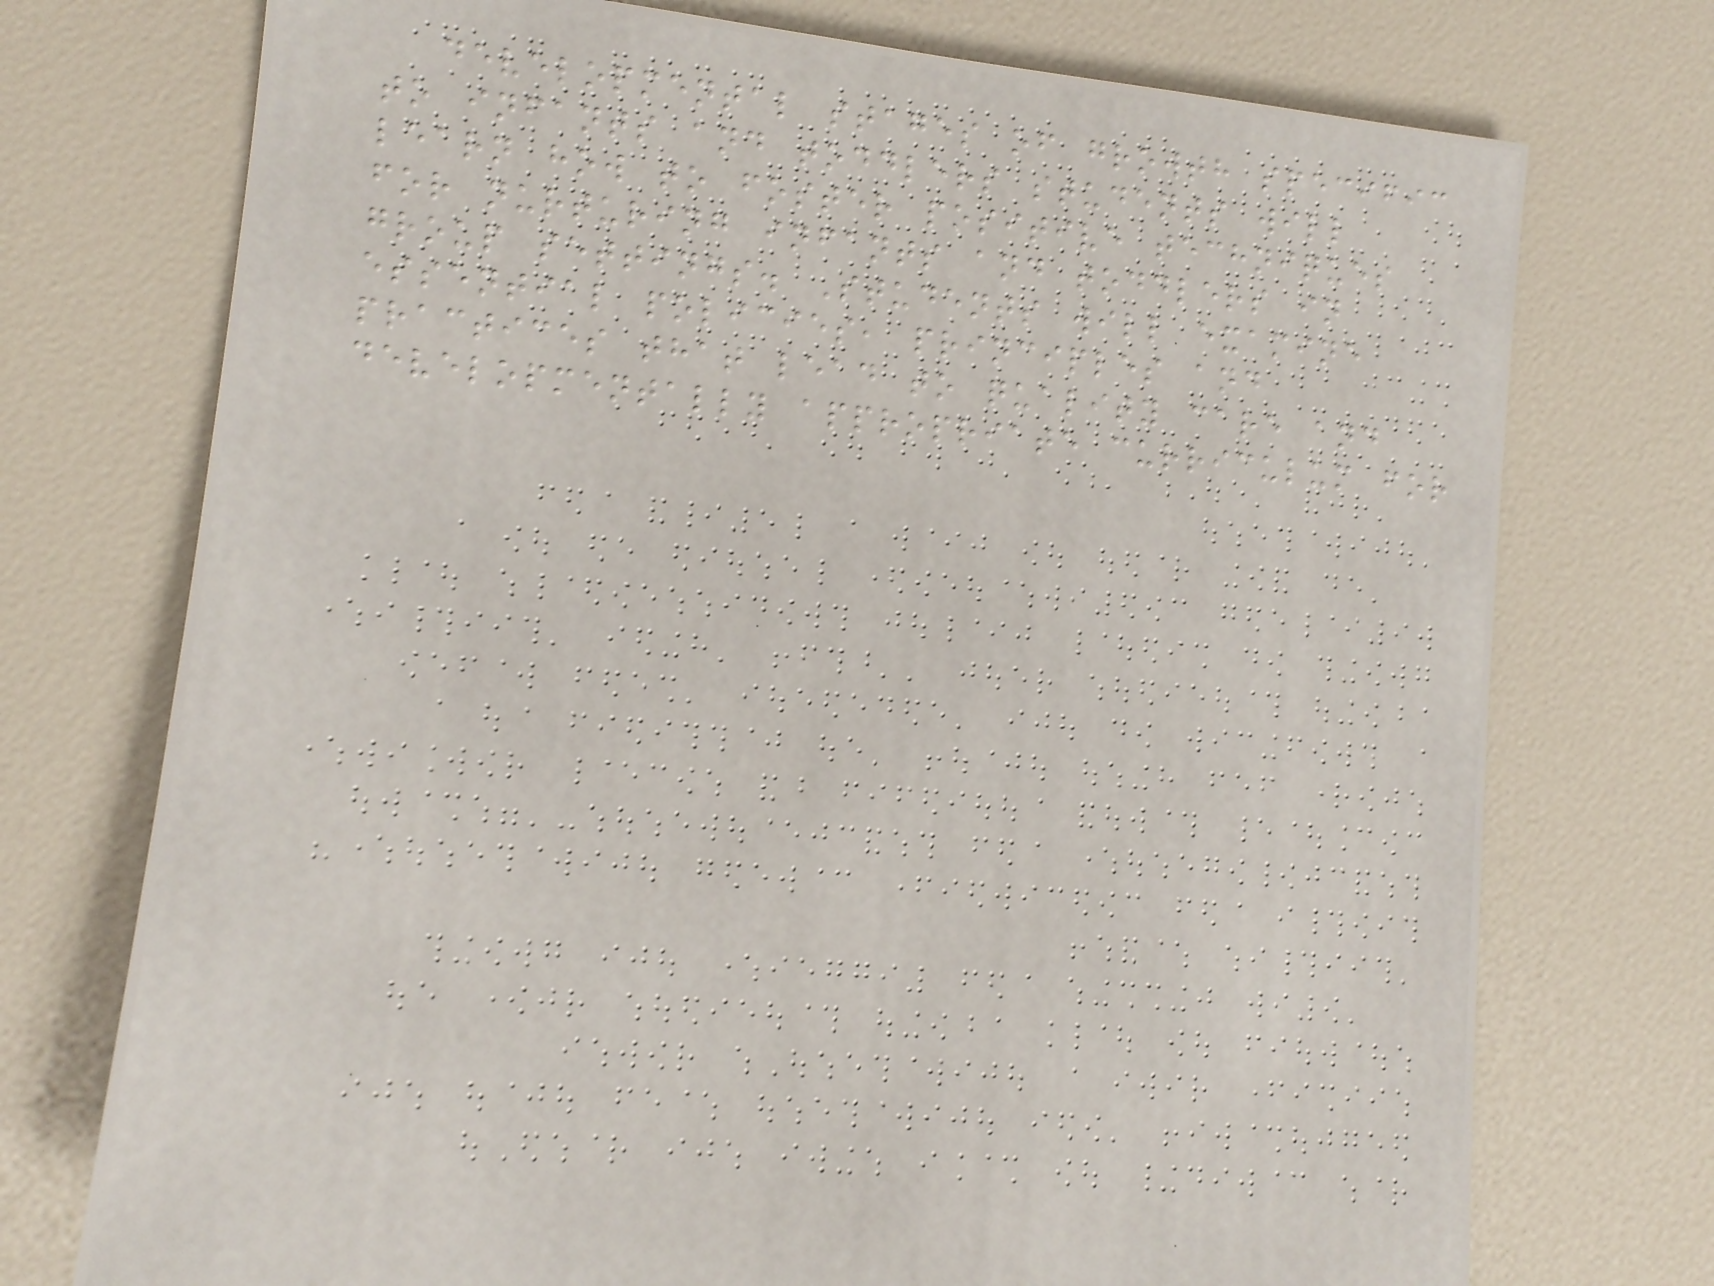developmental stages of growth specific
to infants and toddlers students will
learn how to foster positive techniques
for nurturing infants and toddlers in
group settings. Students will examine
essential policies, principles and
practices that lead to quality care and
developmentally appropriate curriculum for
